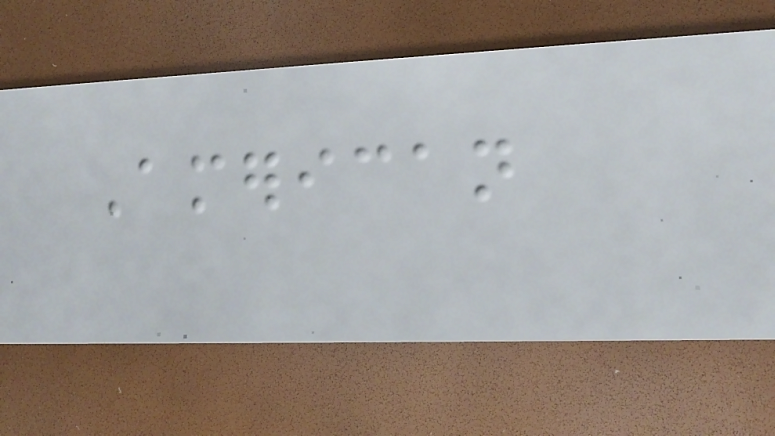American
